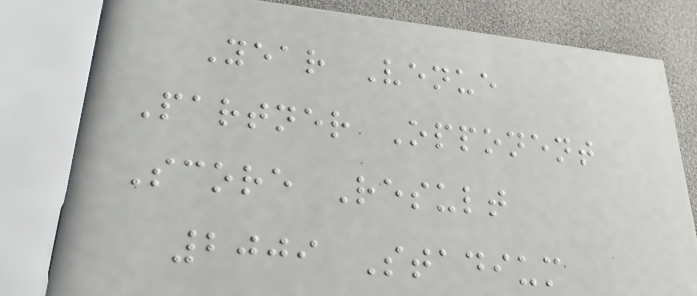Year Venue
Partner Opponent
Score Result
2009 Stadium
